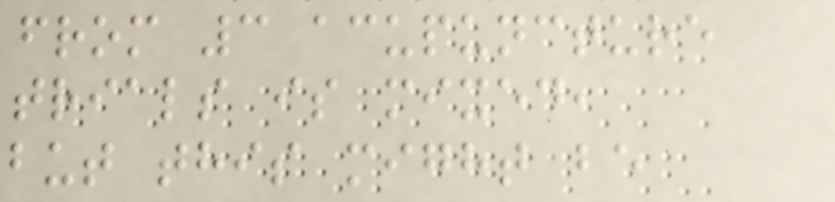from 3 acupuncture
trials is mixed,
but this might be
